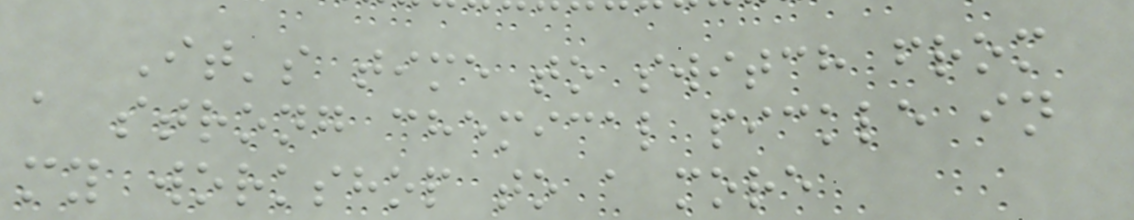It's time to switch from
a strong chemical pickle in
my workshop to a more
